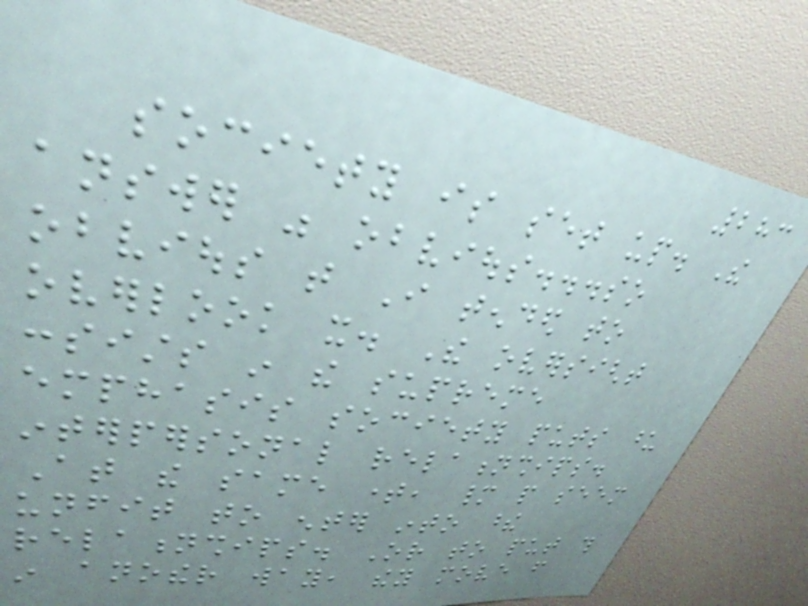283
society is set up. The
answer was obvious...so
obvious that I tended to
overlook it. The oversight
consists in the supreme
emphasis society puts upon
interpersonal relationships.
At the same time, many people seem
unfit to enter into these
relationships. Or to put this
in another way, they move from
